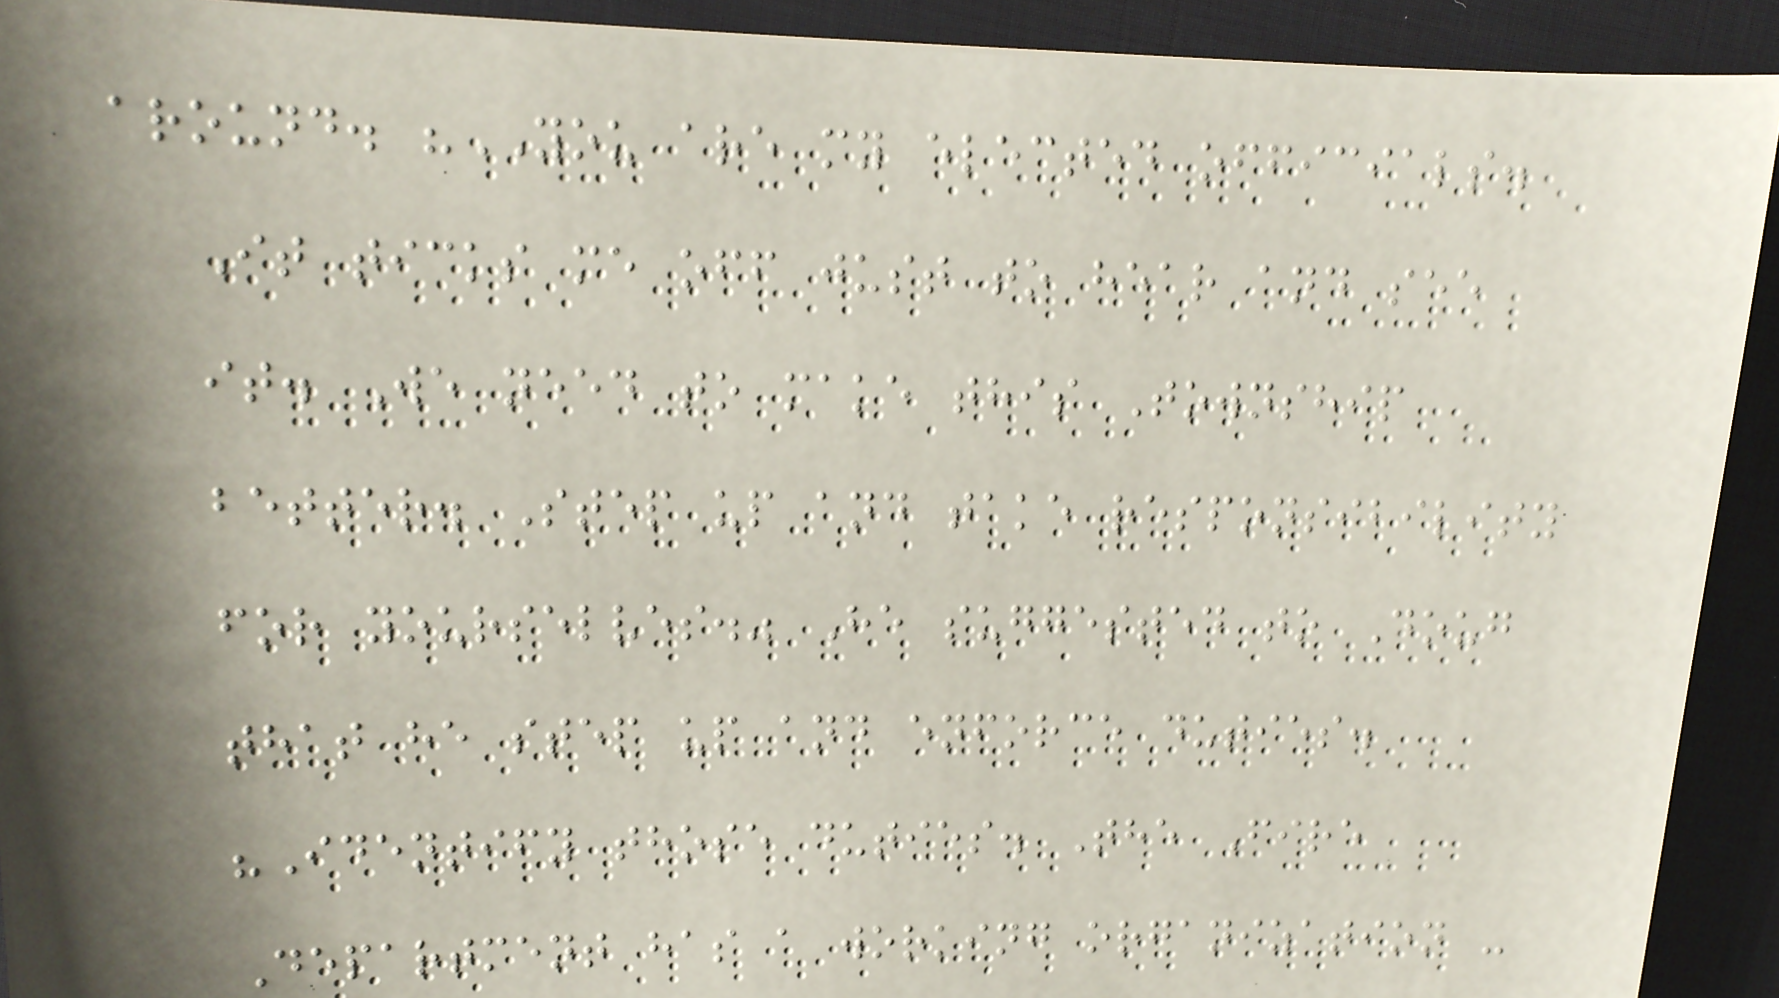around. "YOU are my elected officials.
It ticks me off just to hear and see
it. We need to make this Township
better. Step up and take responsibility
for yourselves." He suggested to Doug
that he step up and enforce duties.
"Identify those duties. The Fire
Department has a working organization -
